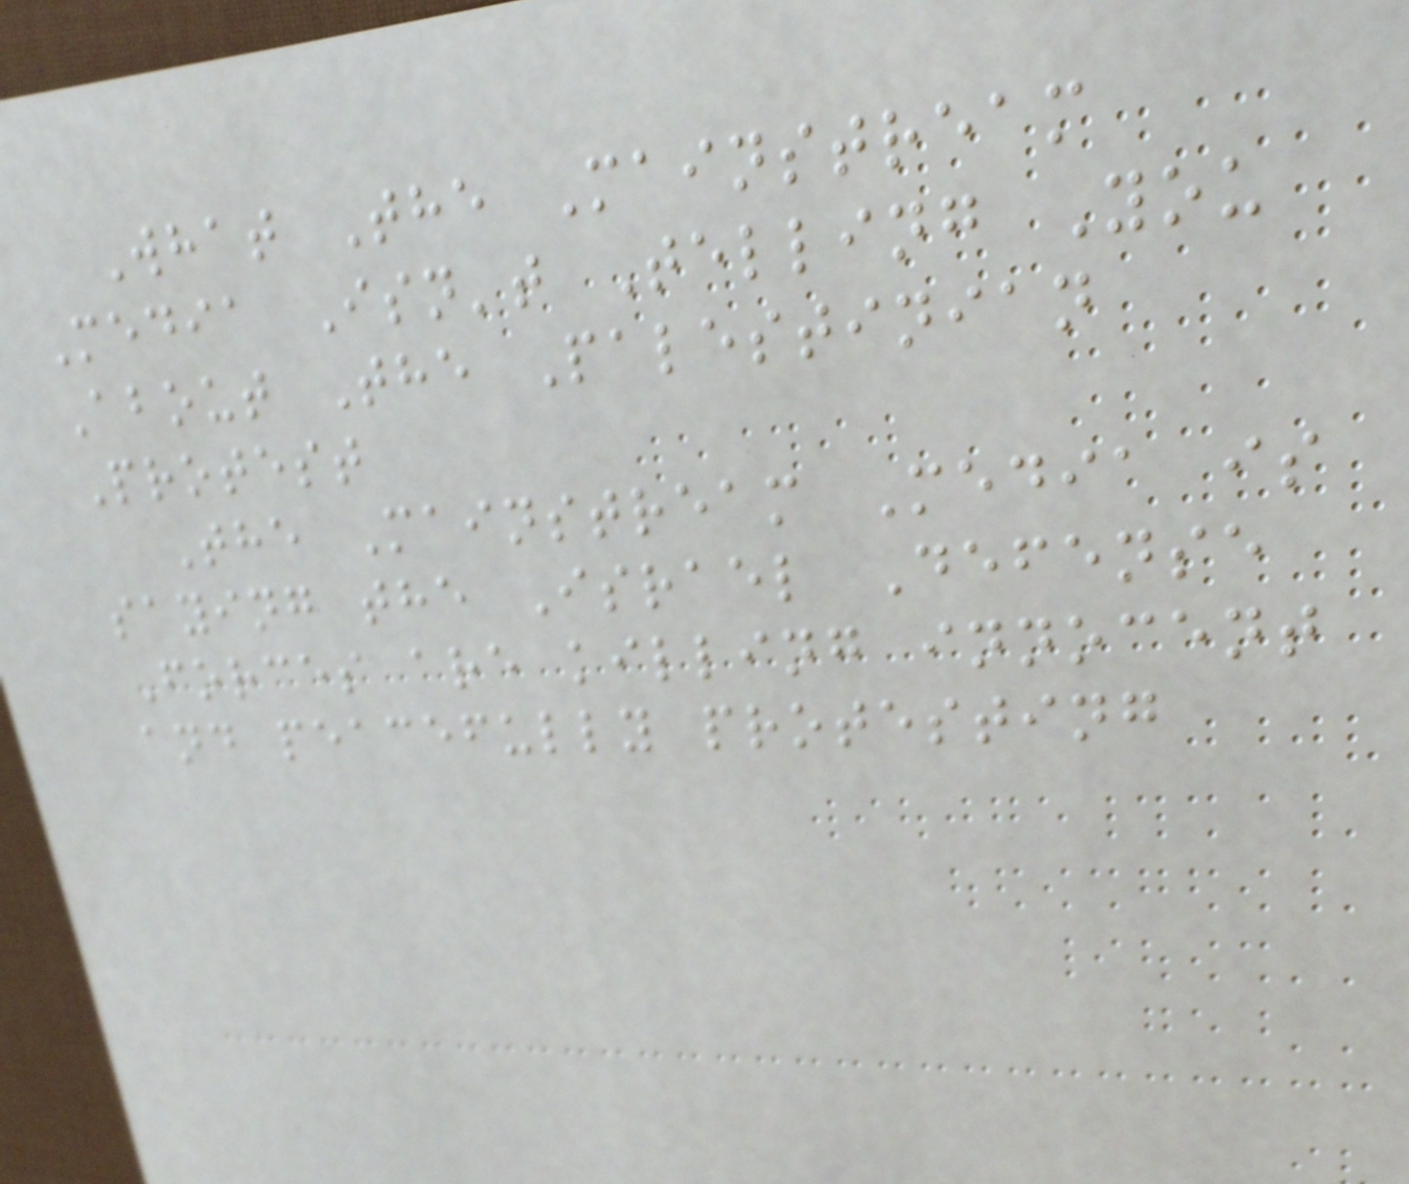What The Mainstream
Media Isn't Telling You
About The Palestinian
Protest
The Mainstream Media is
saying the Israel Defense
Forces are killing innocent
and peacefully protesting
